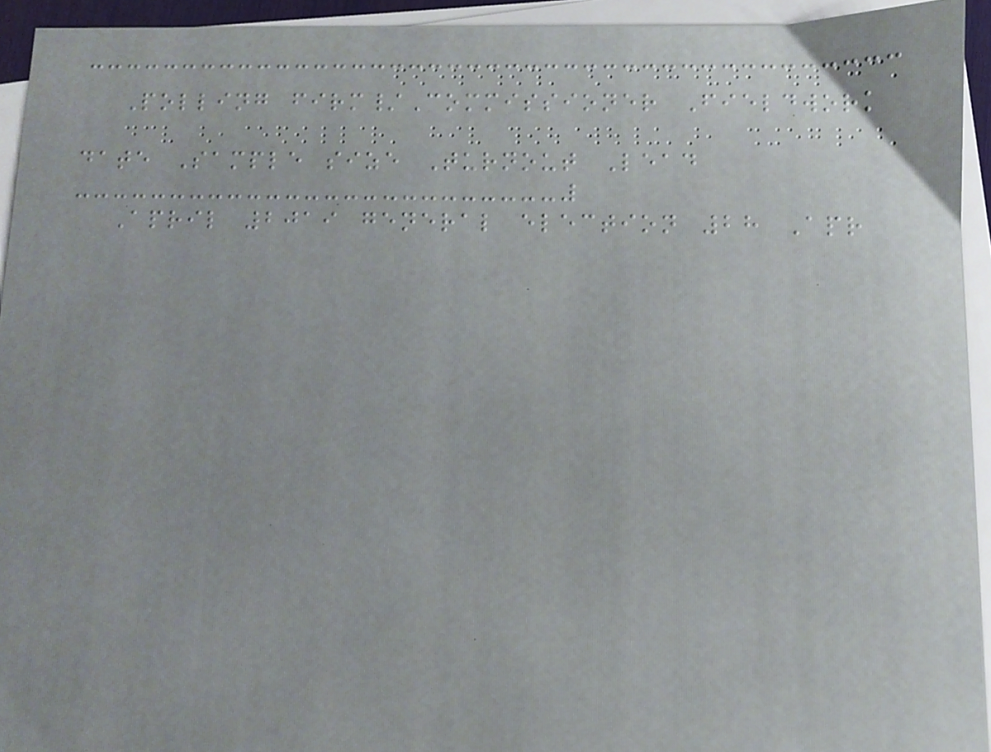Polling firm/Commissioner Fieldwork
date Sample size Turnout Lead
April 2019 general election 28 Apr
